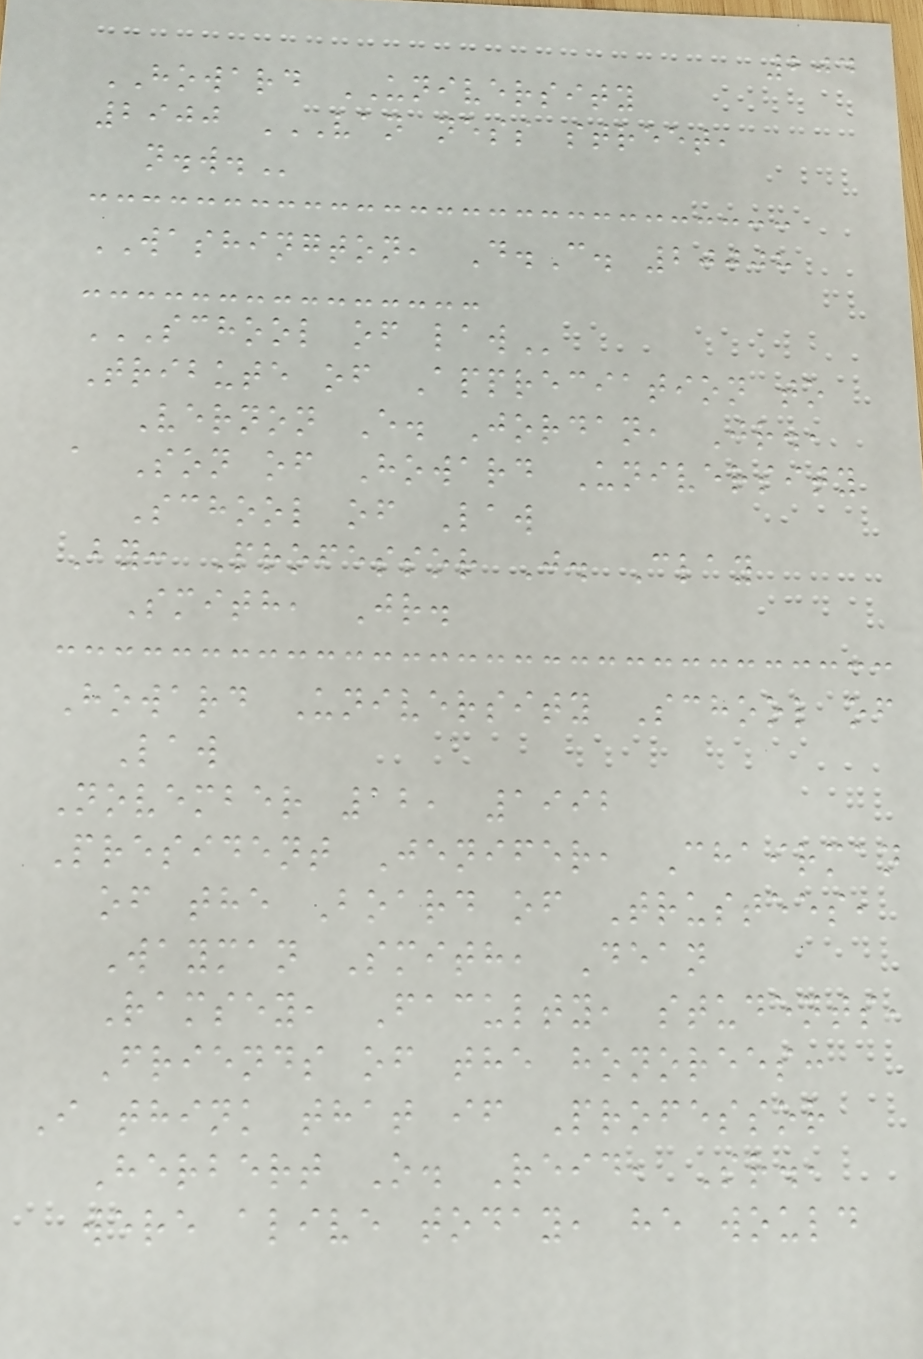204
HOWARD UNIVERSITY
2900 VAN NESS STREET,
N.W.
WASHINGTON, D.C. 20008
SCHOOL OF LAW
Tribute of Appreciation to
Vernon E. Jordan, Jr.,
a Son of Howard University
School of Law
By: Professor J. Clay
Smith, Jr.
Howard University School of
Law
November 12, 1992
President Jenifer, Chairman
of the Board of Trustees,
Wayman Smith, Dean
Ramsey, Faculty, students,
Friends of the honorees:
I think that if Professor
Herbert O. Reid, Sr.,
were alive today, he would
